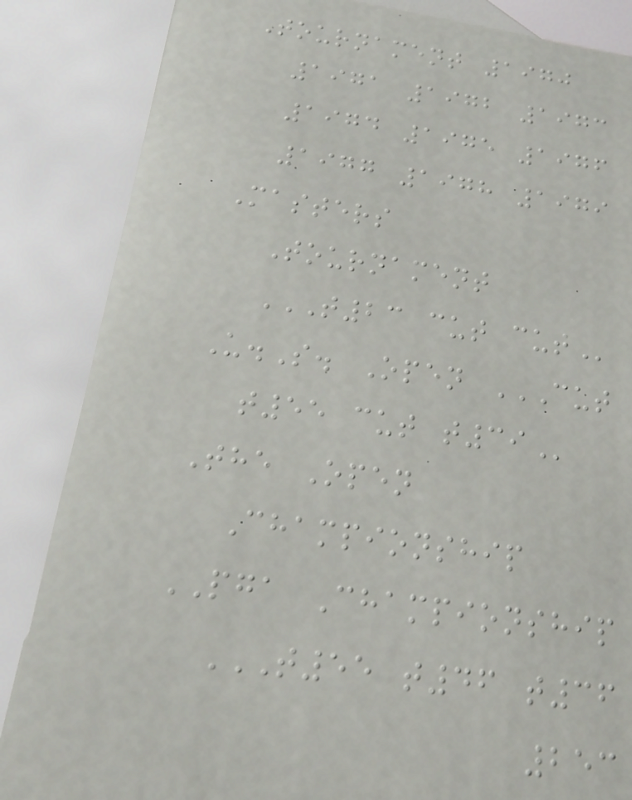Tournament 1970
1971 1972 1973
1974 1975 1976
1977 1978 1979
Masters
Tournament
T23 CUT CUT
U.S. Open CUT
T55 CUT T39
The Open
Championship
PGA Championship
T55 T46 T36
253
